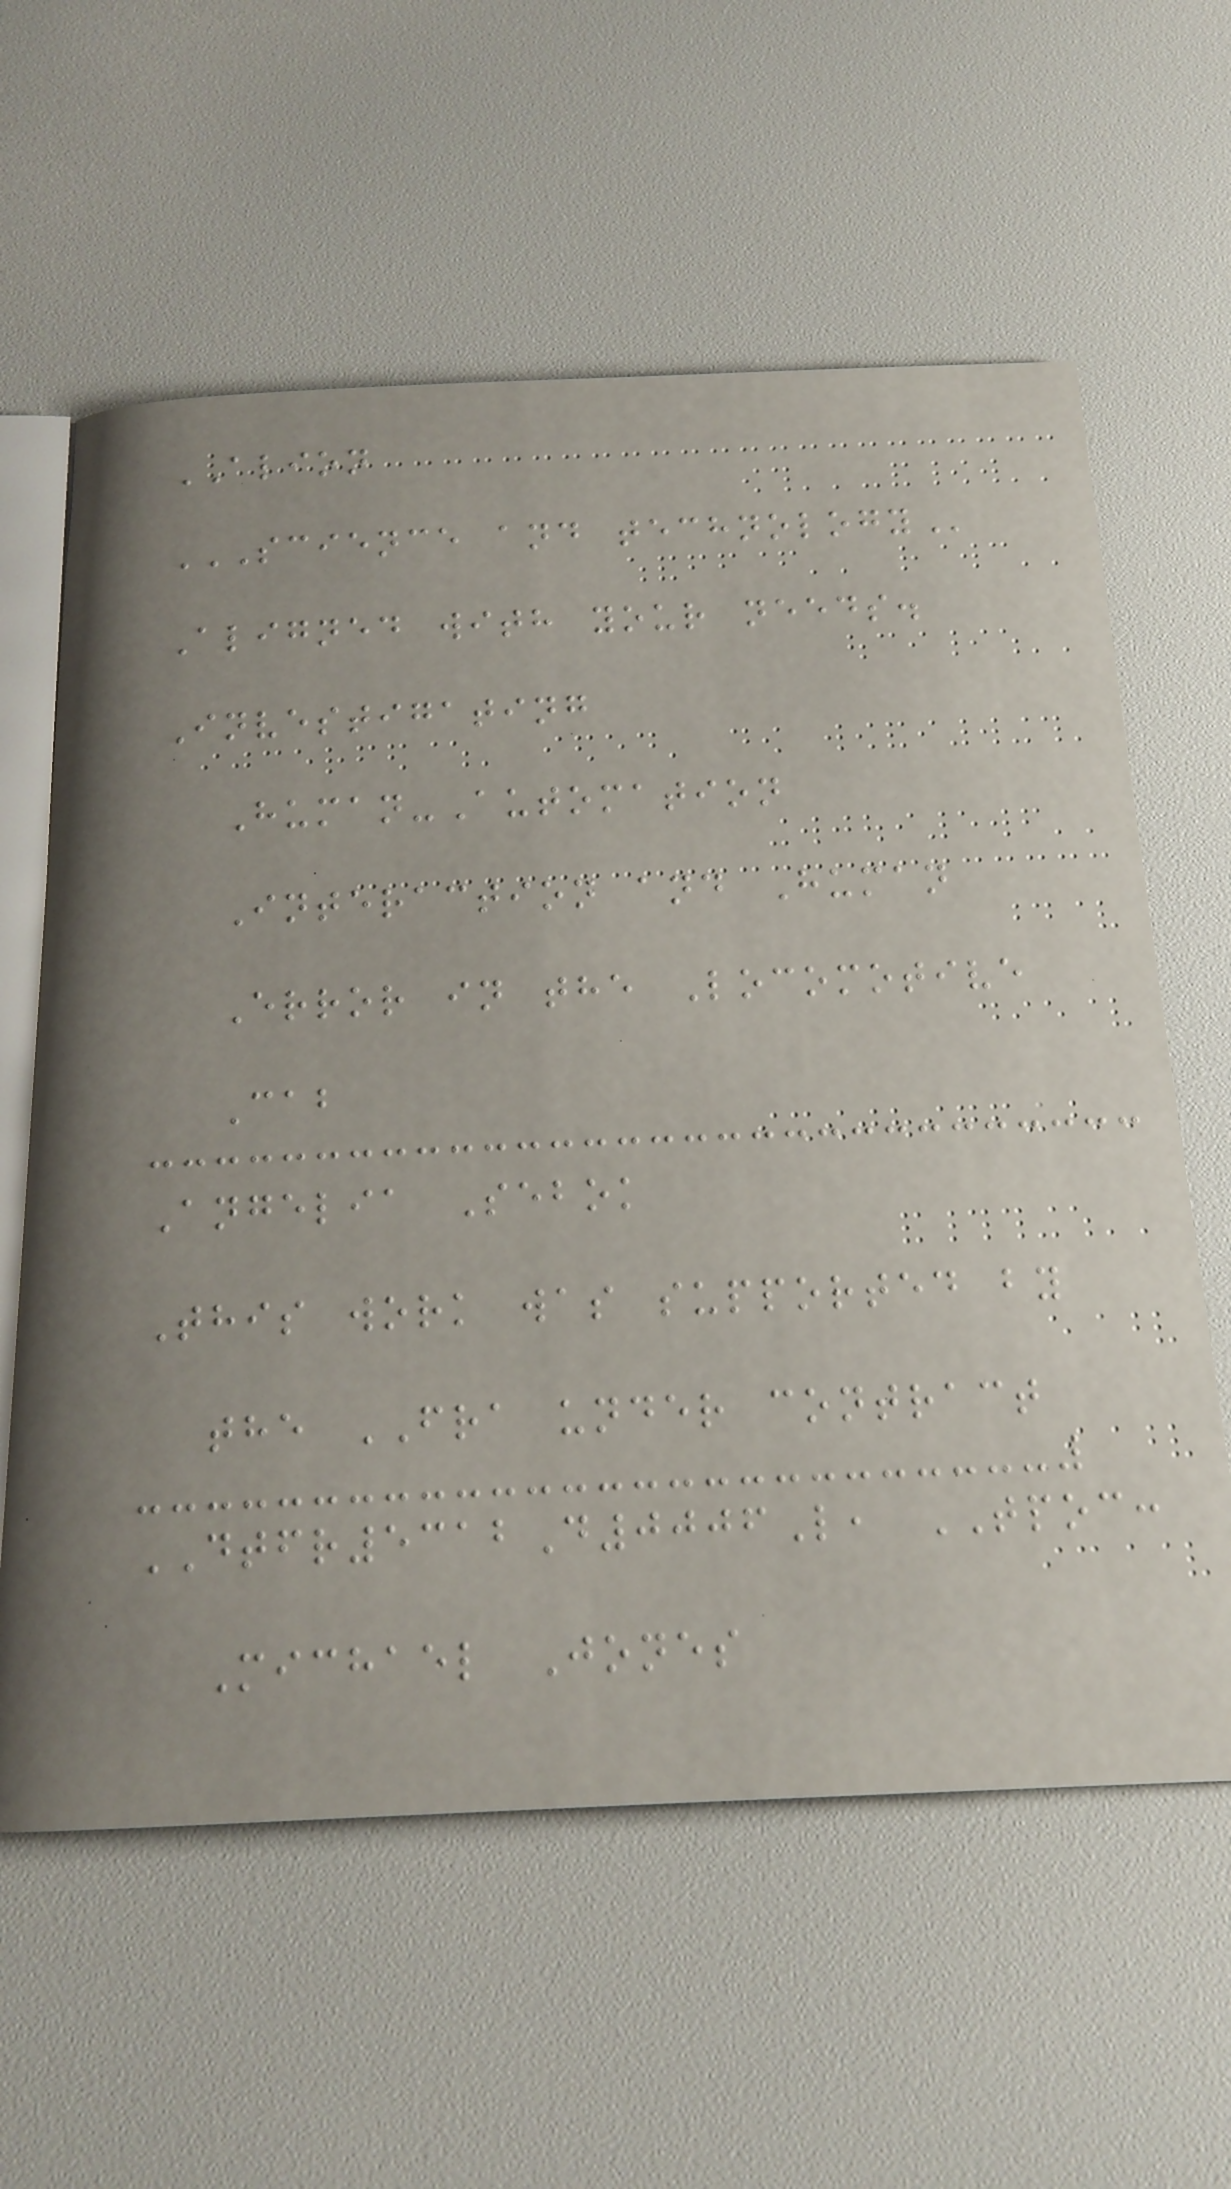ALION
SCIENCE AND TECHNOLOGY
Aligned with your needs.
Investigating
Human-Automation
Interaction and Human
Error in the Locomotive
Cab
Angelia Sebok
This work was supported by
the FRA under contract
DTFR5312D0006L, TPOC:
Michael Jones
